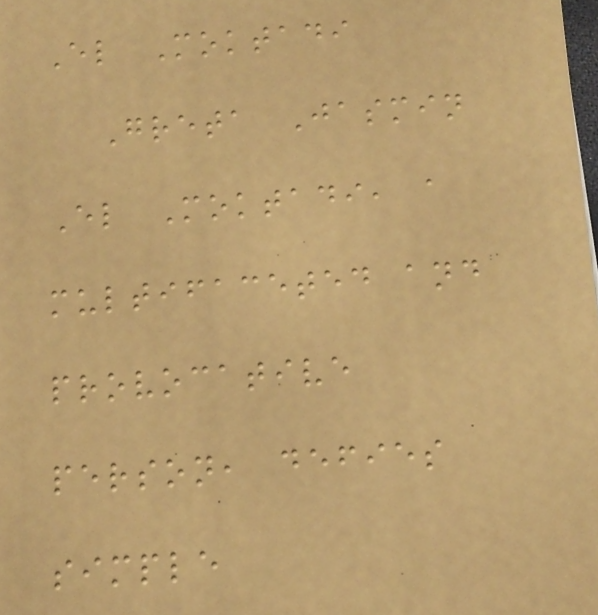El Moktadi
Greta Jasmin
El Moktadi, a
multifaceted and
provocative
person, defies
simple
